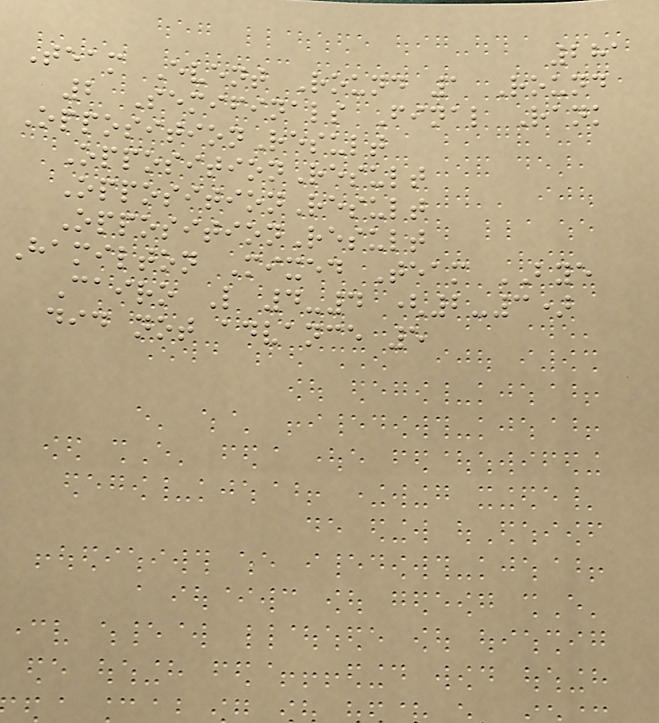281
Team Event Round 1 Round
2 Semifinals Final Rank
OppositionResult
OppositionResult
OppositionResult
OppositionResult
Hamilton Mixed Team BYE
Cairo L 4-4 (2-3)
did not advance 5
